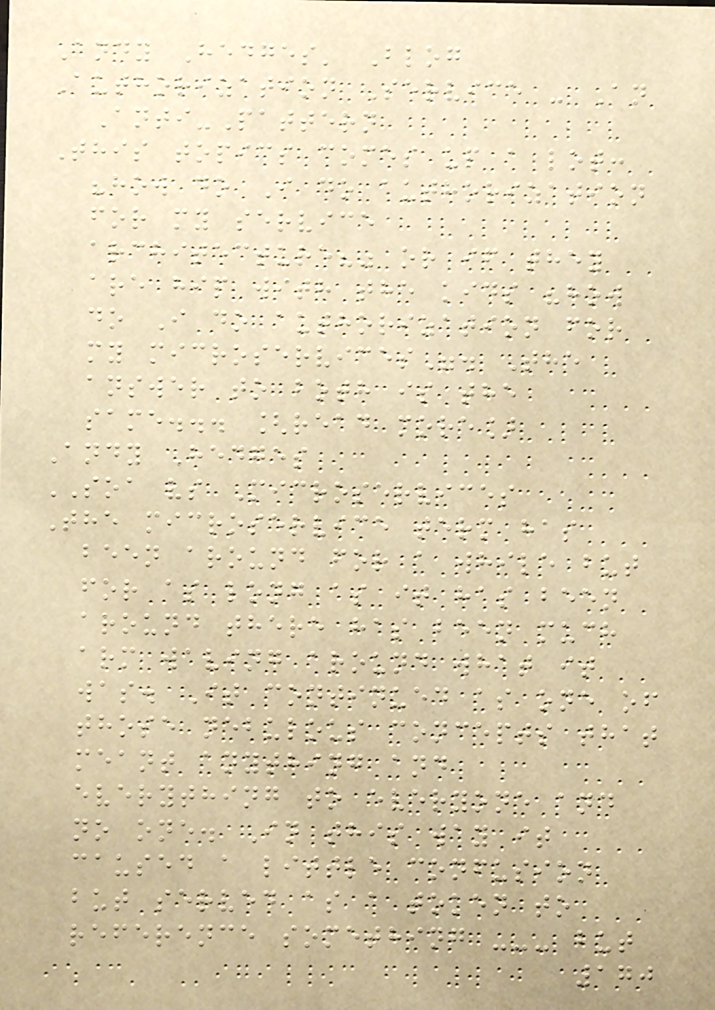Andy Hedges' Blog
Authorization Service - An
Anti-Pattern
This topics comes up a lot:
"how do I do authorization
for my service
architecture?" or if they
are hip with the kids "how
do I do authorization for
my microservices". The
answer to both is the
same... [read more]
Andy Hedges
SOA vs Microservices
The microservice term has
been around for a while but
for as long as it has been
around there has been much
arm waving around what it
was. It continued as one of
those nebulous concepts that
meant anything and
everything to everyone and
no one. In this way it
caused a little confusion
but served as a token to
reference something --- but
170
